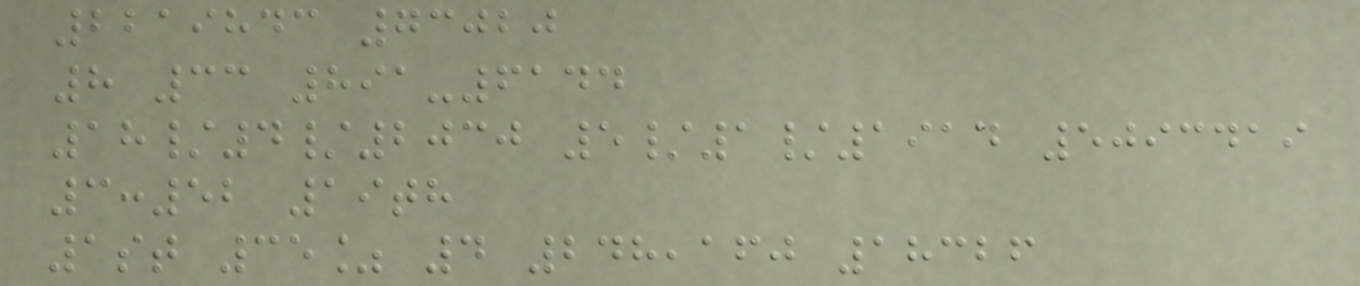2219843 73020
8 33 891-6144
18/4/2030 5/1/1914 5093419
3:52 19th
1st 35% 4 248,160 18326
